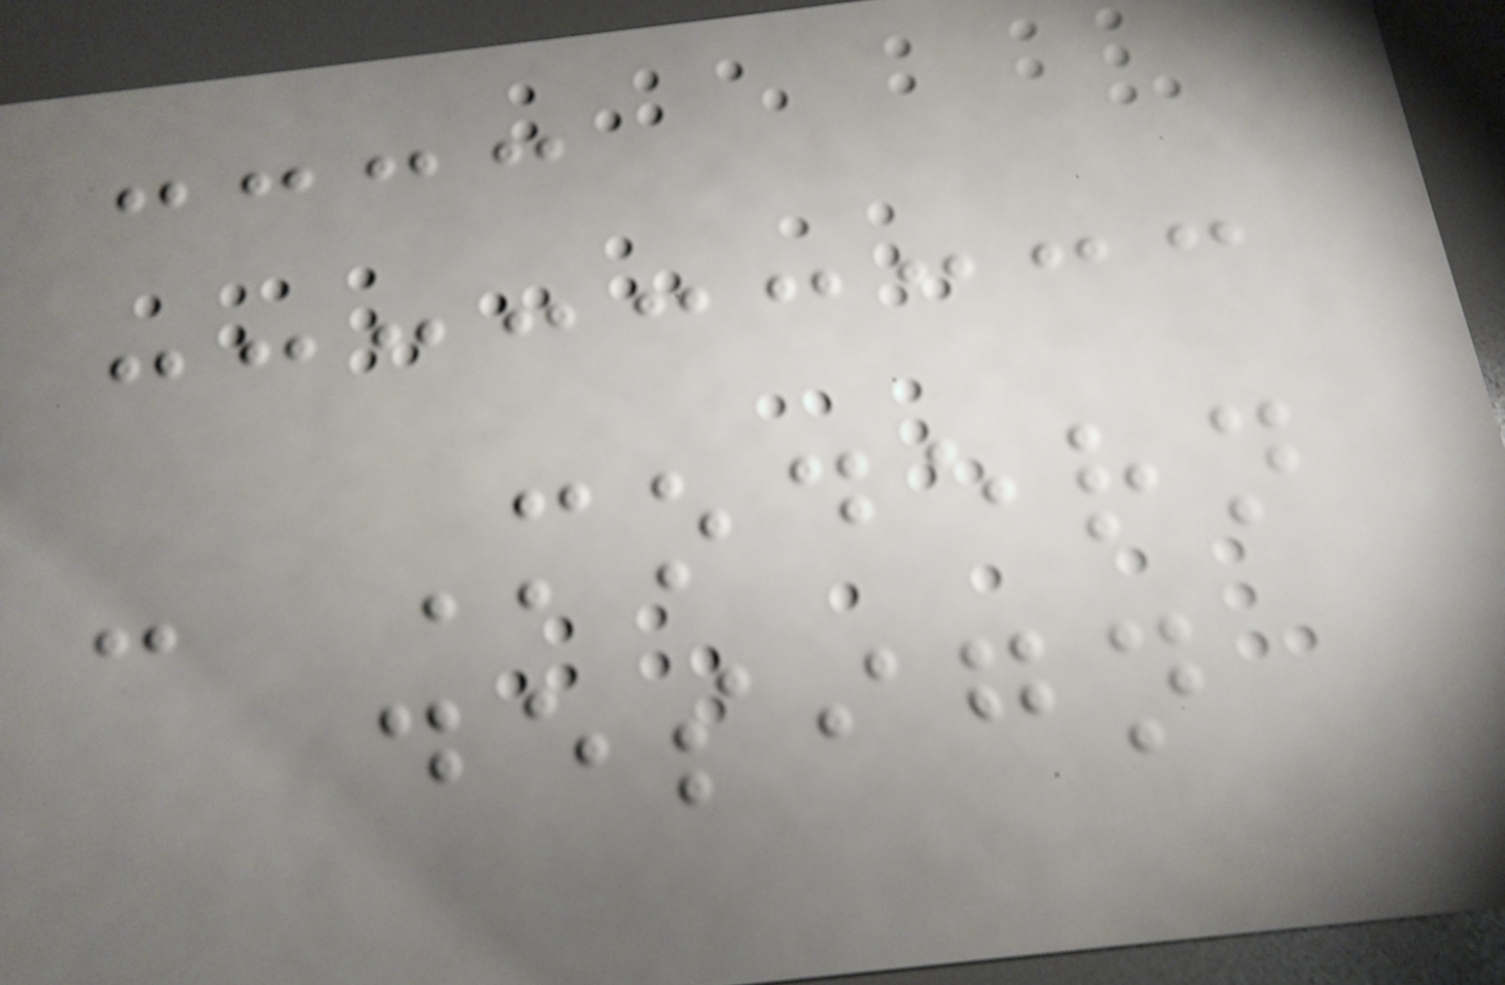- Modern
design
